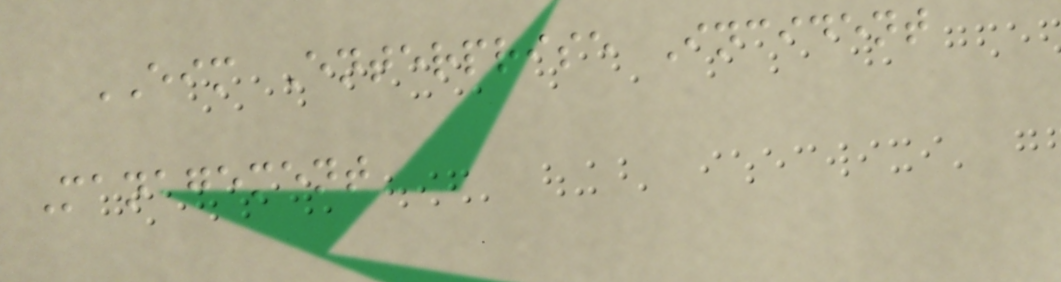EIM Enterprise Incident
Management
